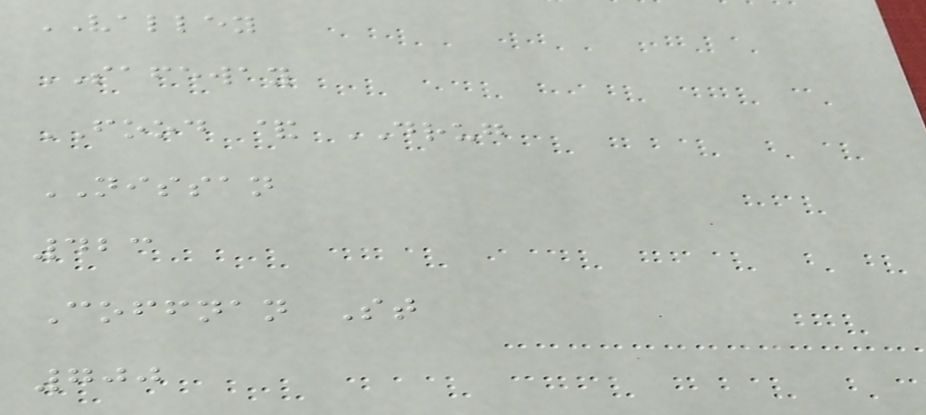VALLEY
SAFEWAY
FOOD & DRUG
NISSAN
423
Coffnan St
700
